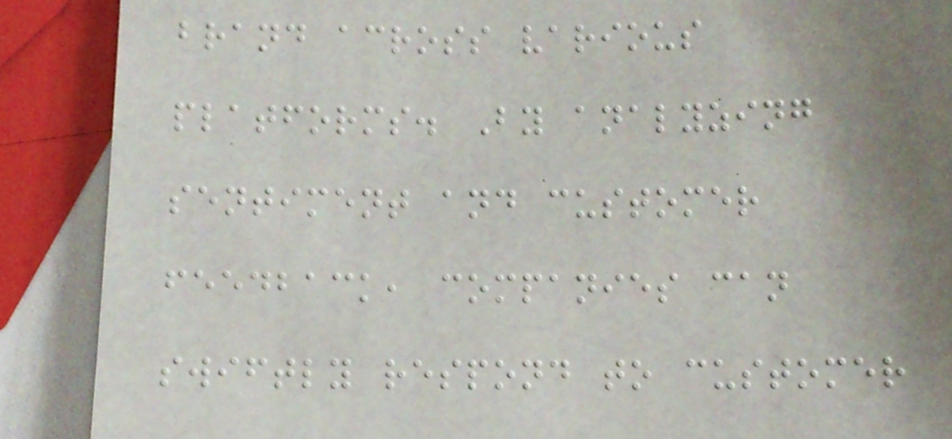brand across various
platforms. By analyzing
sentiment and customer
feedback, companies can
swiftly respond to customer
